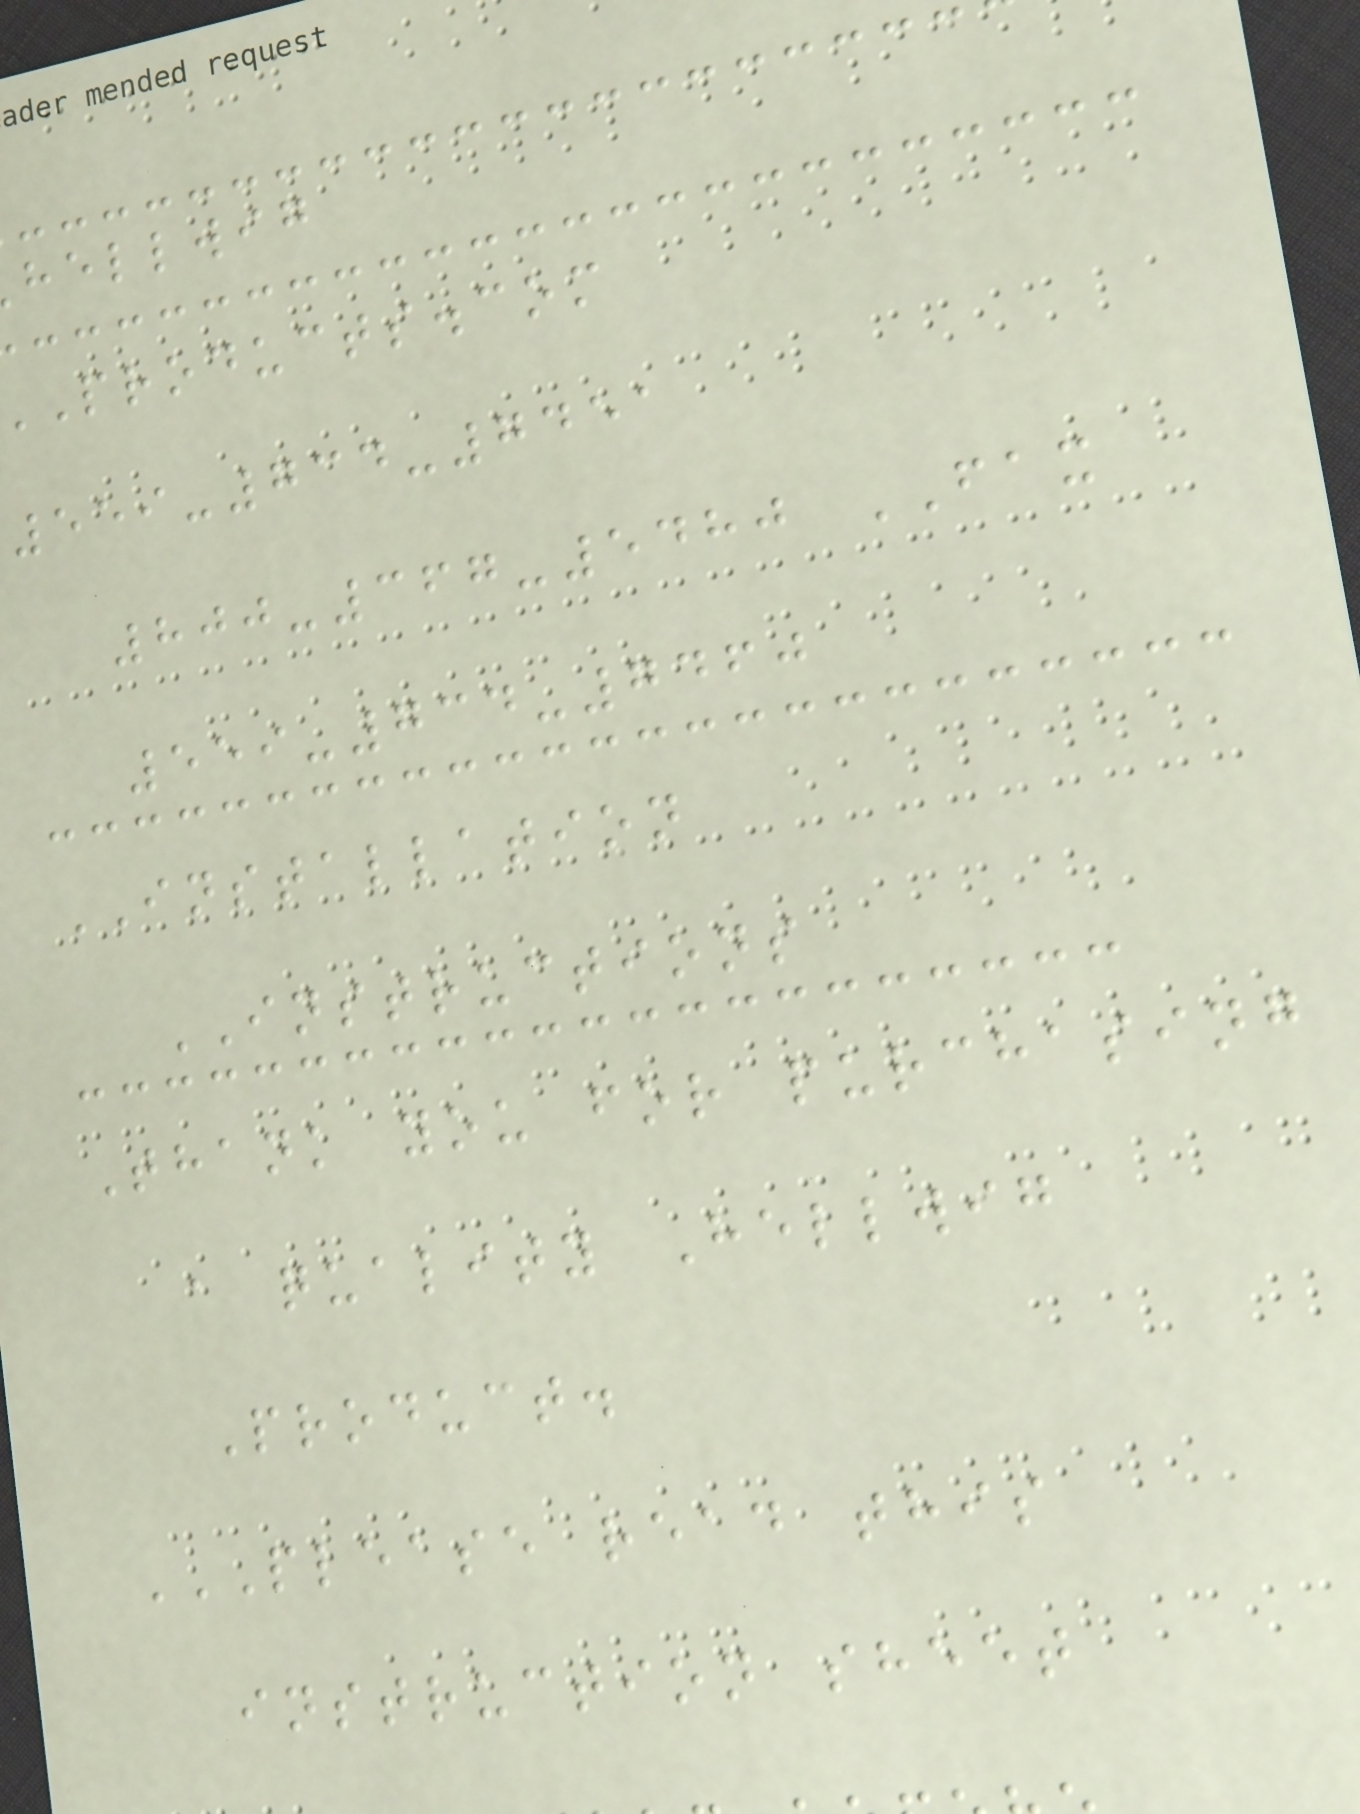hellwig
products.com
559-734-7451
800-367-5480 FAX
559-734-7460
INSTALLATION
INSTRUCTIONS
Thank you for purchasing
a quality Hellwig
Product.
PLEASE READ THIS
instruction sheet
